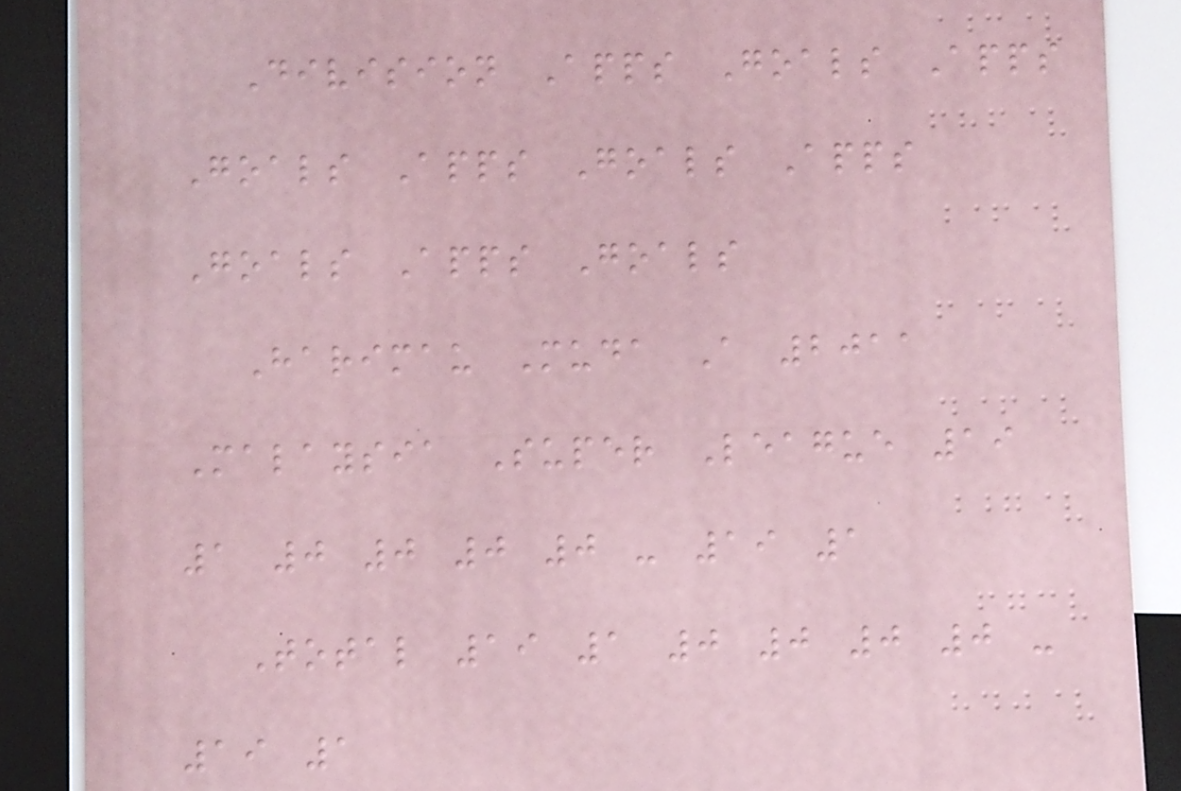Division Apps Goals Apps
Goals Apps Goals Apps
Goals Apps Goals
Harimau Muda A 2011
Malaysia Super League 19
1 0 0 0 0 - 19 1
Total 19 1 0 0 0 0 -
19 1
